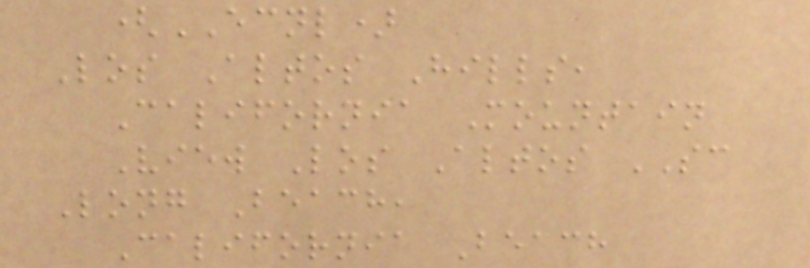(ECNL)
Los Altos Hills,
California Mountain
View Los Altos SC
Long Beach,
California Beach
